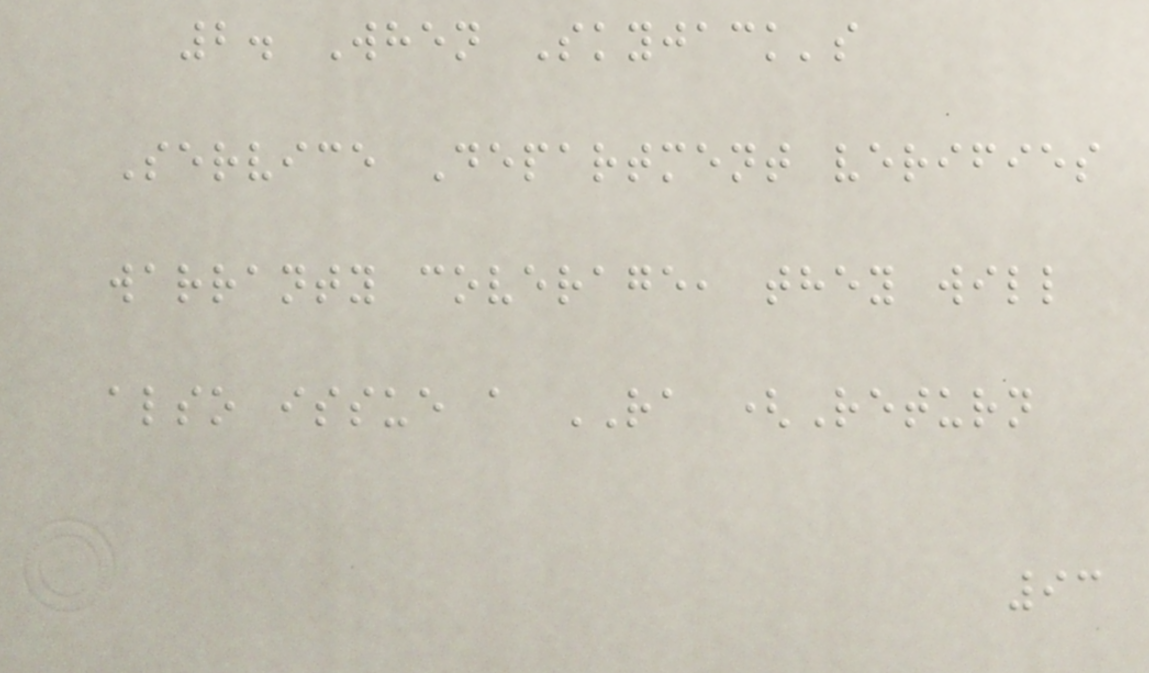2. When Skyjack's
Service Department verifies
warranty coverage, they will
also issue a RA (Return
93
